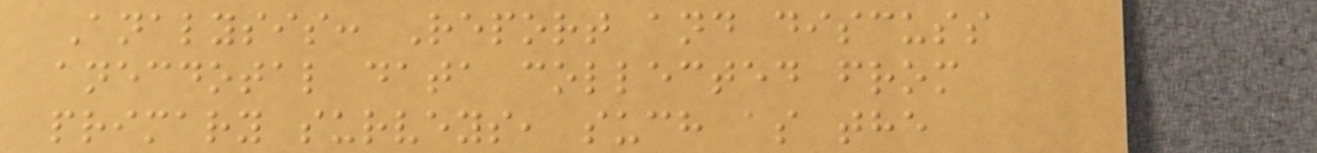Analysis: Report and discuss
anecdotal data collected from
primary surveys, such as the
